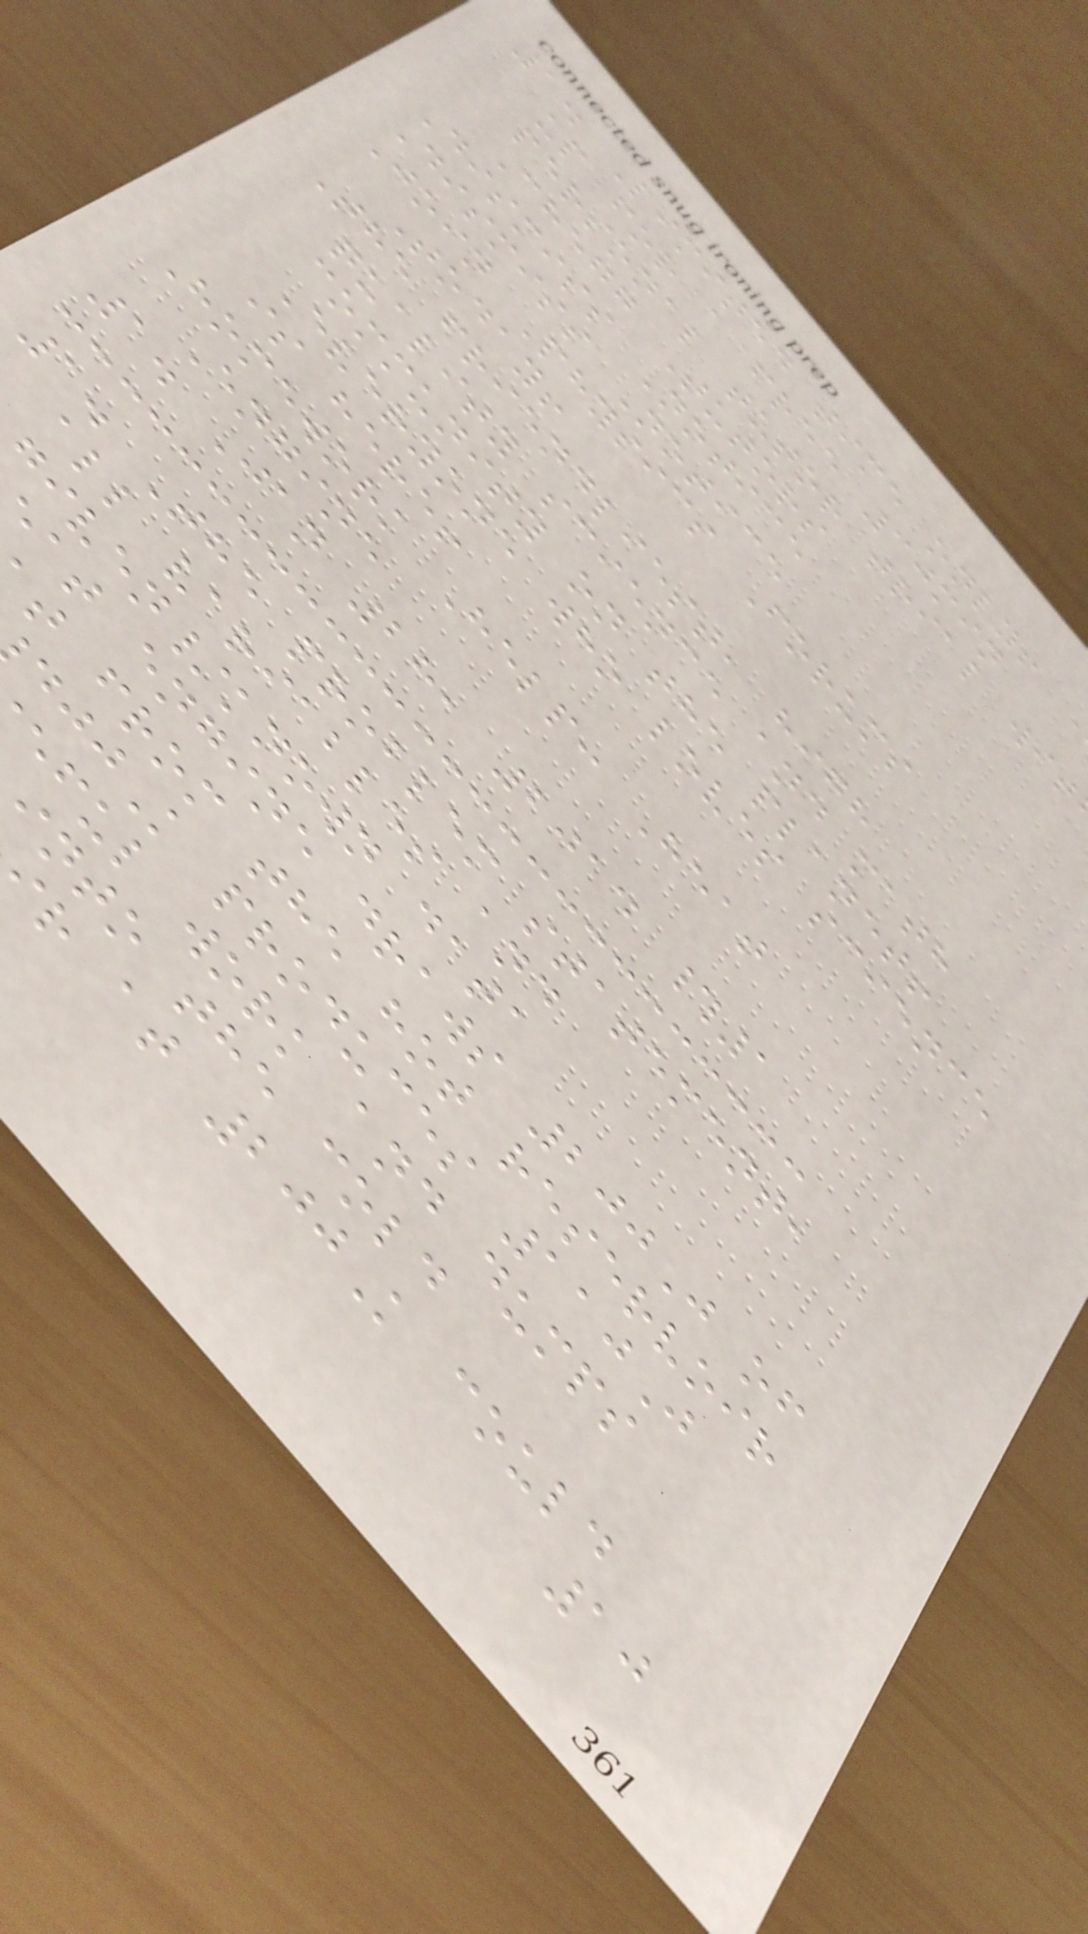1. Limited time only!
up for a free 30min
personal tutor trial wit
Chegg Tutors
Dismiss Notice
Dismiss Notice
Join Physics Forums
Today!
The friendliest, high
quality science and math
community on the planet!
Everyone who loves science
is here!
Homework Help: Heat
Engine
1. Jan 28, 2014 #1
1. The problem statement,
all variables and
given/known data
at engine draws 200J of
t from the hot reservoir
K produces 110J
eful work and dumps
into the cold
r at 200K could
10
